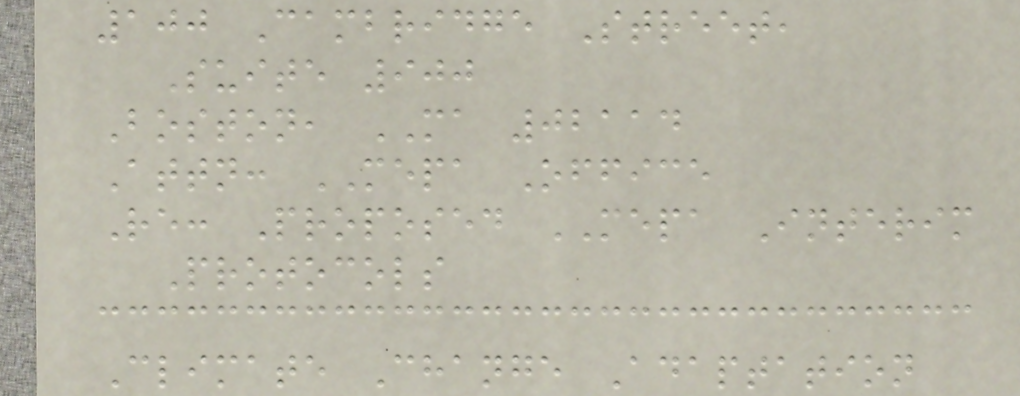100 Cambridge Street,
Suite 900
Boston, MA 02114
Attn: MEPA Office
Re: Proposed MEPA Interim
Protocols
Climate Change Adaptation
